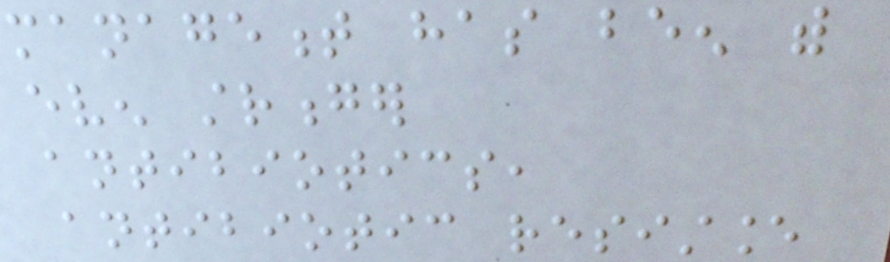management has been with
even stronger
antibiotics,
antibiotic resistance
